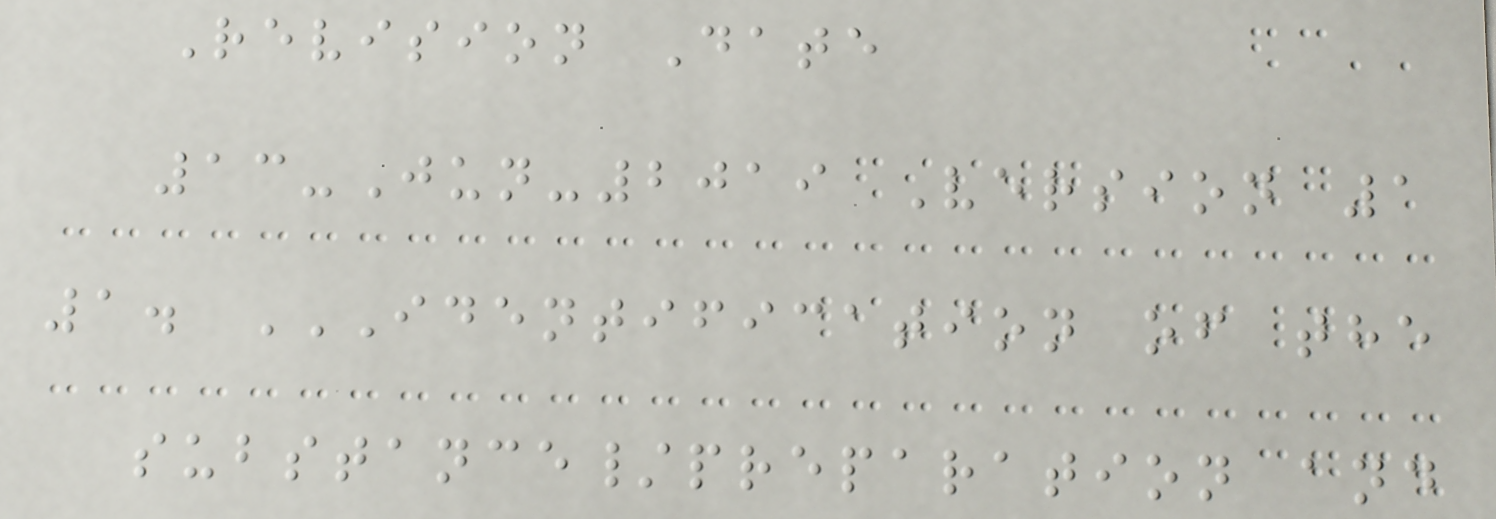Revision Date
13-Jun-2019 Version 1
1. IDENTIFICATION OF THE
SUBSTANCE/PREPARATION AND
